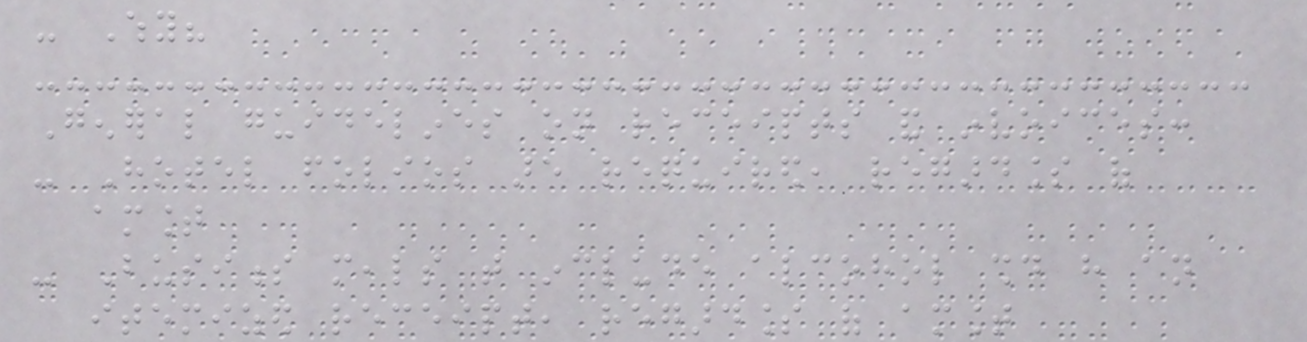- Why?
General guidelines on receipts and invoices:
- Hotel folios are required, regardless of
amount
- Business meals that include alcohol should have an
itemized receipt, regardless of amount
